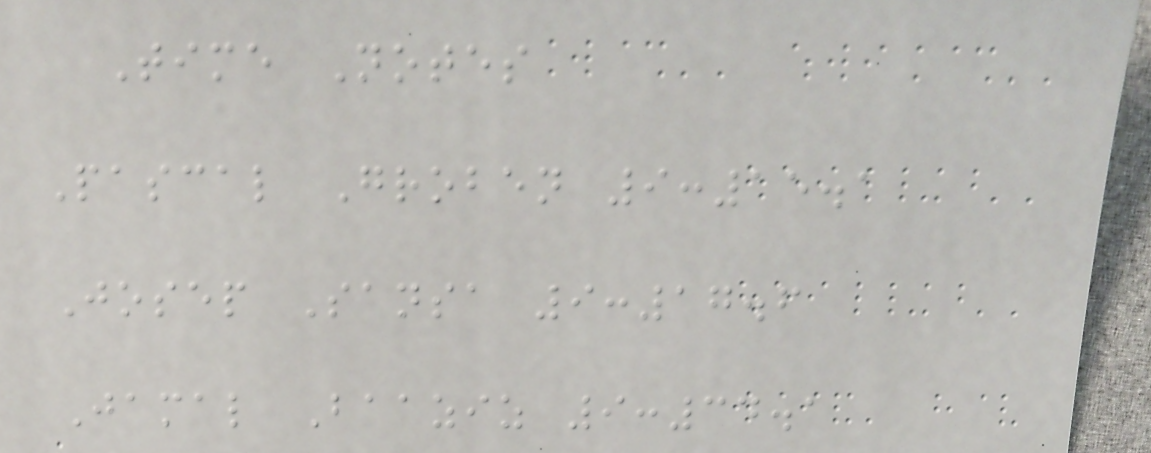Time Notes
Pascal Groben 9:15.1
Josep Sansa 9:17.6
Jamal Baaziz 9:34.1
